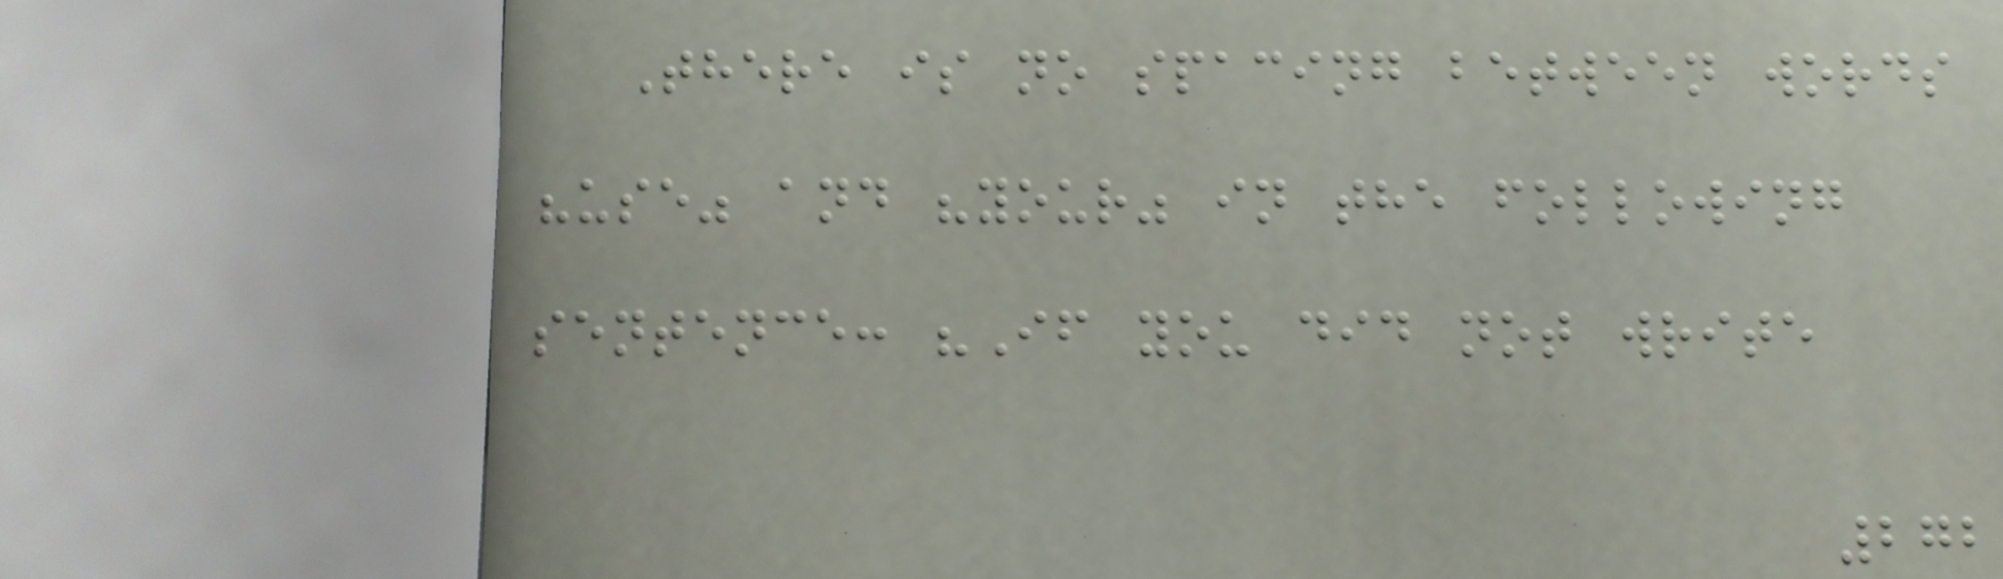There is no spacing between words
"use" and "your" in the following
sentence: "If you did not write
272
